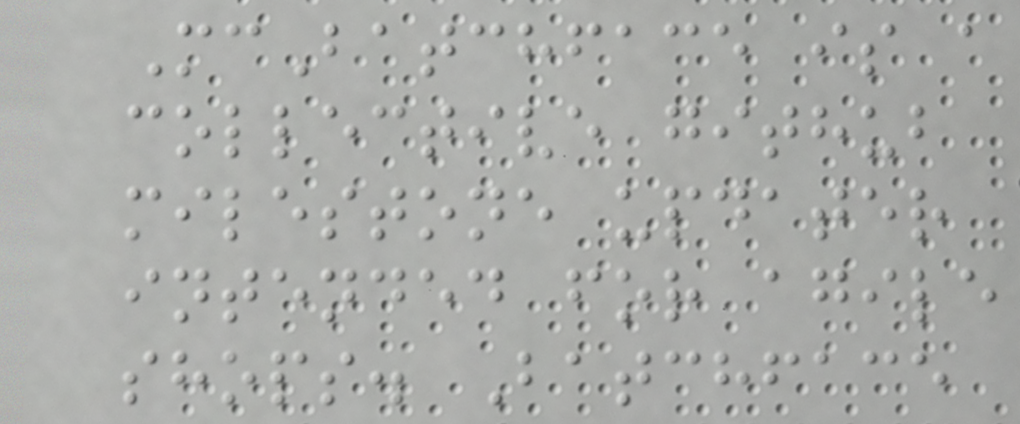McBatchface is a
collective github
milestone updater
intended for agile
shops. Batchface
